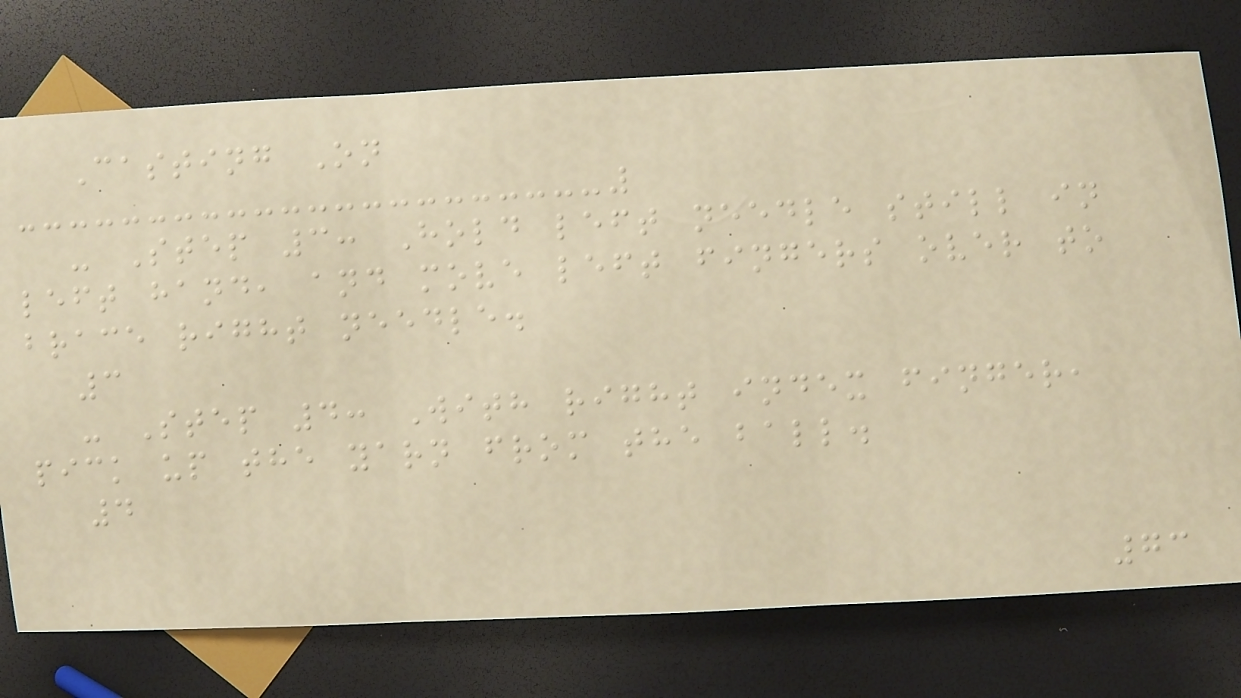Casting On
- Step 3: Hold left needle still in
left hand, and move left fingers over to
brace right needle.
3
- Step 4: With right index finger,
pick up the yarn from the ball.
4
73
